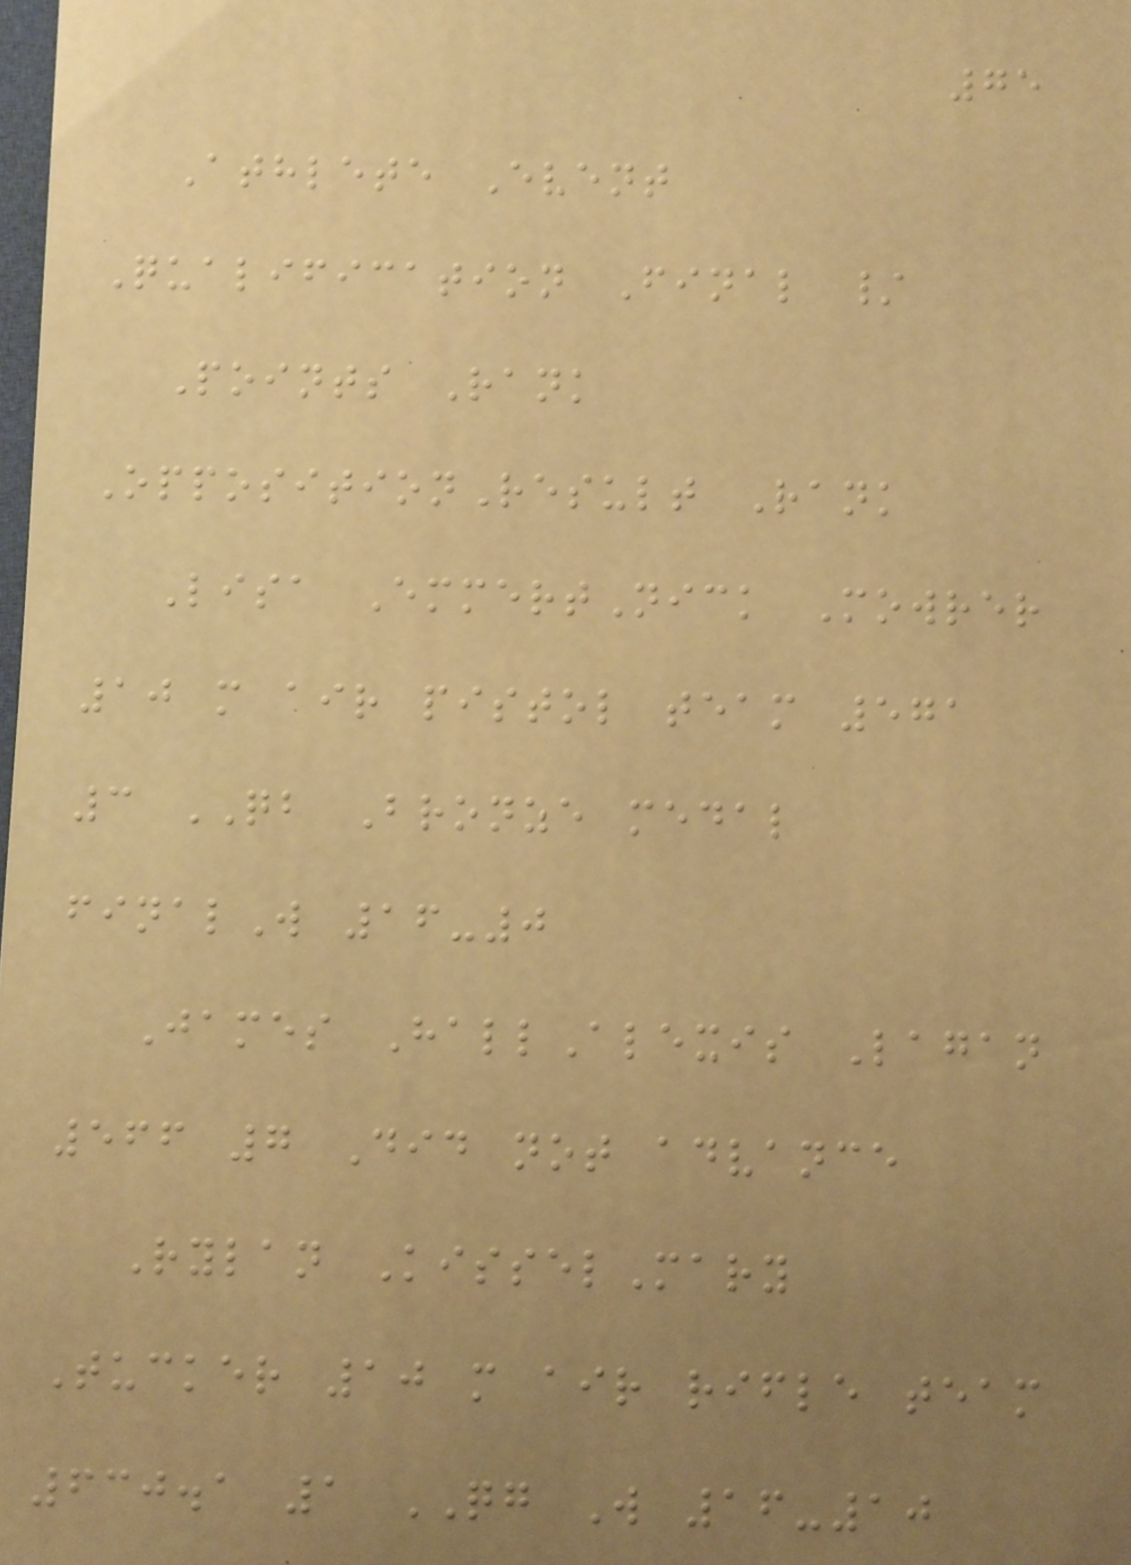75
Athlete Event
Qualification Final /
Points Rank
OppositionResult Rank
Lisa EmmertNick Mowrer
10 m air pistol team 571
3 QB Bronze medal
finalW 16-0
James HallAlexis Lagan
566 7 Did not advance
Rylan KisselMary
Tucker 10 m air rifle team
630.1 1 QG W 16-10
